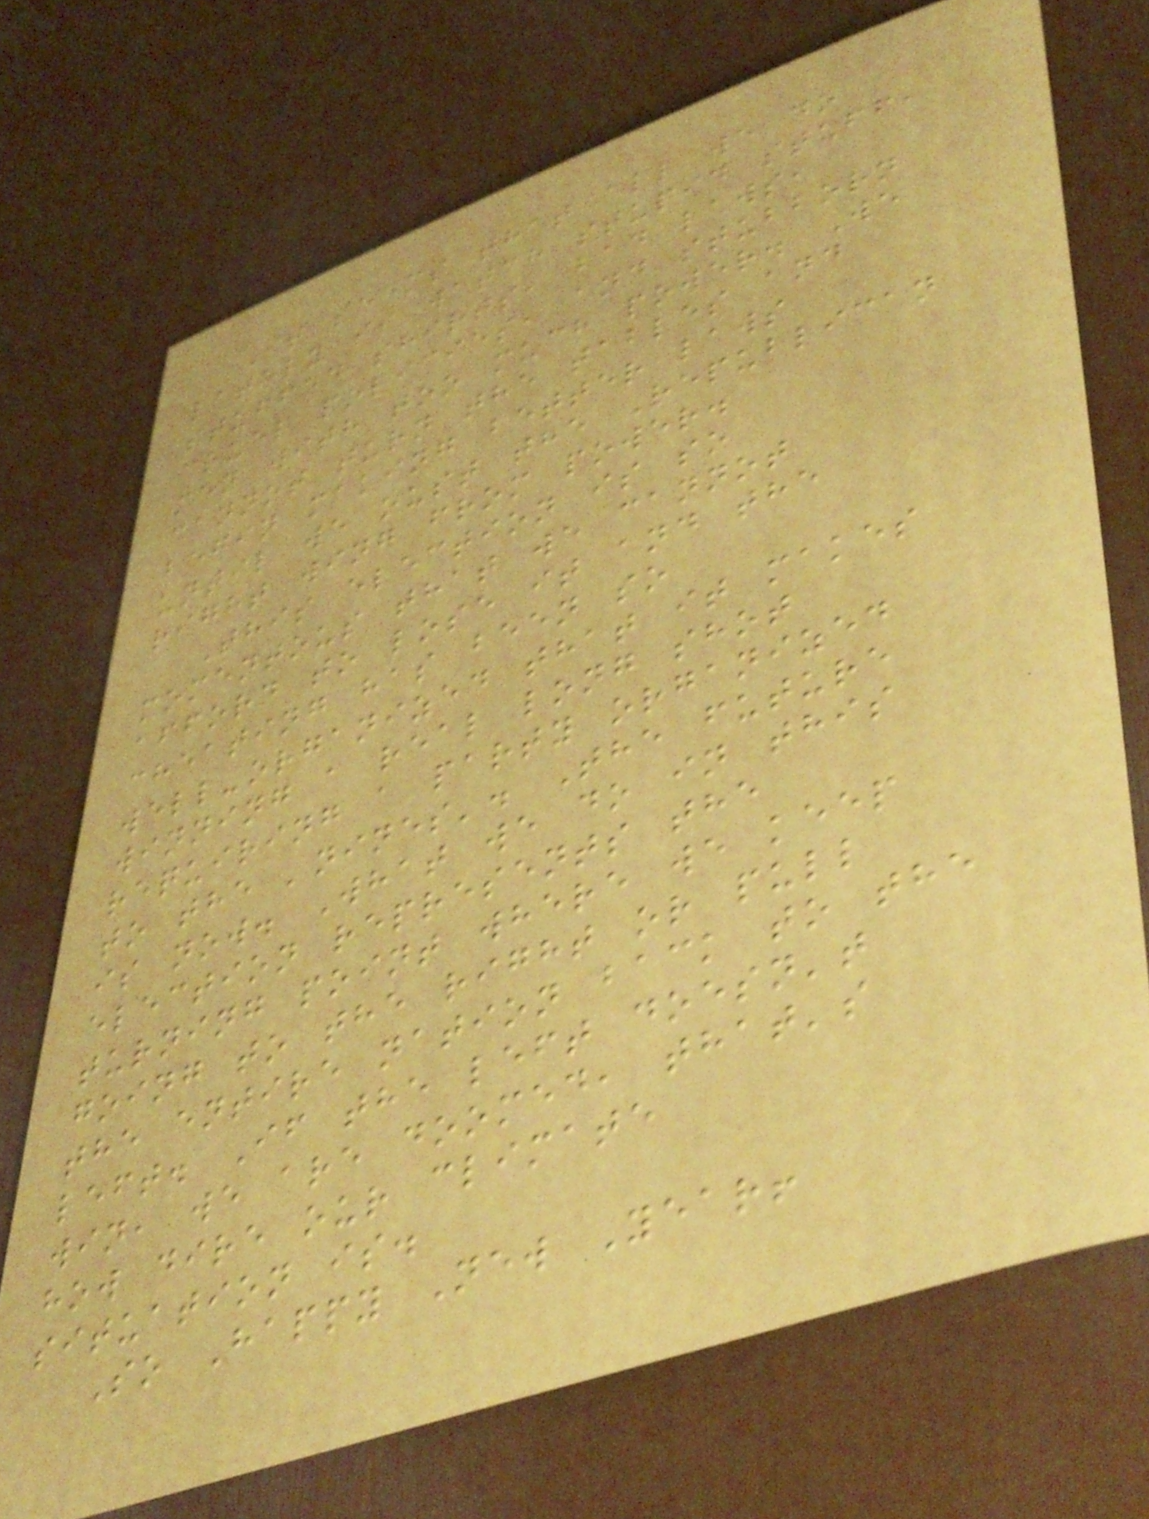It seems that all we do
lately is watch stupid stuff,
stuffed shirts, bad laws,
cruel policies, and stubborn
men with too much power. We
cannot turn the tables and
begin making better laws
until we oust the Republican
right wing from power.
This election is so
momentous that we cannot
afford to lose it and the
cheating has been so
well-organized that it makes
winning a real long shot
requiring a party organized
to the 'nines'. The future
is now. What we do in this
election represents the
turning point where we keep
going to the right or pull
the entire nation back to the
left. If the left doesn't
win, we are doomed, that's
how dire our climate
situation is.
So Happy New Year!
